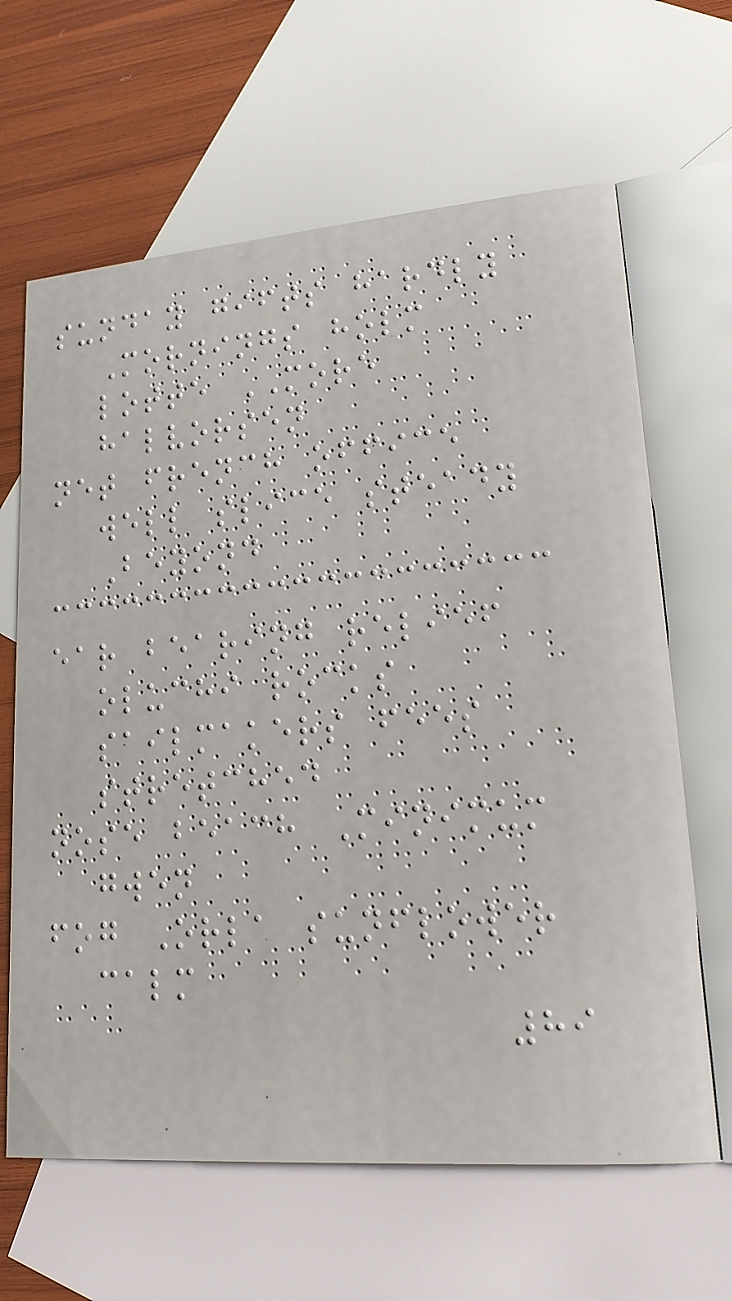sunday gifts hardly
Mornings holm
lotte MORE
halvorsen
net french office
well slice steady
Beyond
ear bearing relief
oluchi rocks
sailmakers fees
stretched
nose beach Minimum
gwen
fog Orla sunflower
calm
89
